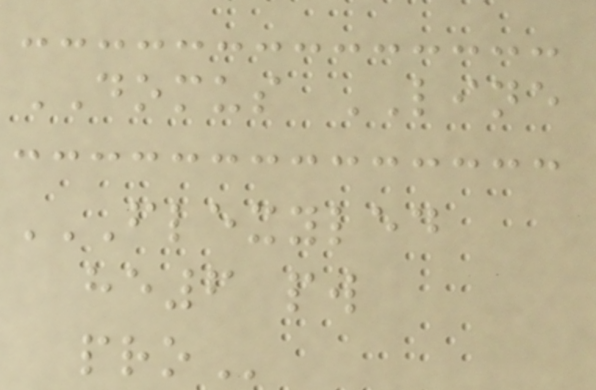DOMUS LINE
FLEXYLED
HE6 PW
PRO
